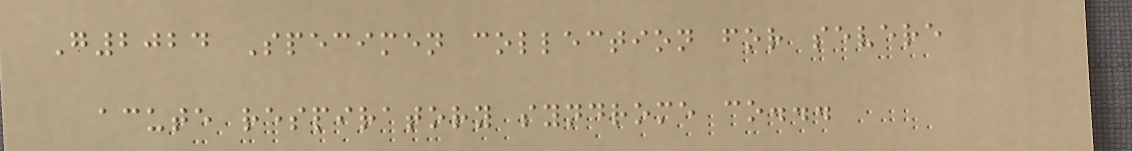G2024 Specimen collection for severe
acute respiratory syndrome co...
